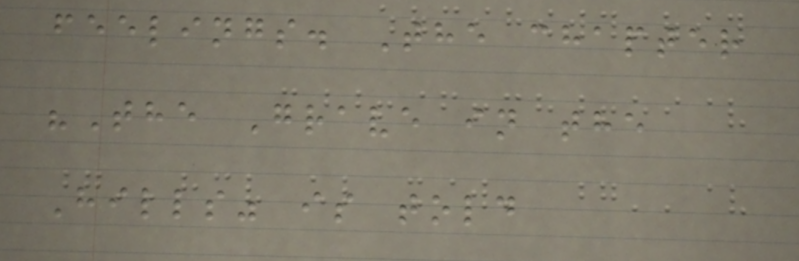feelings. The chapter
"The Grave in the
Hills" is told
